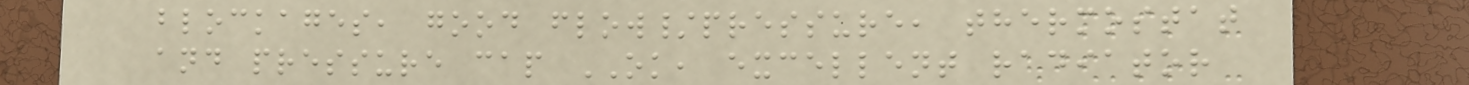blockages, good flow/pressure, thermostat
and pressure cap OK, excellent radiator
